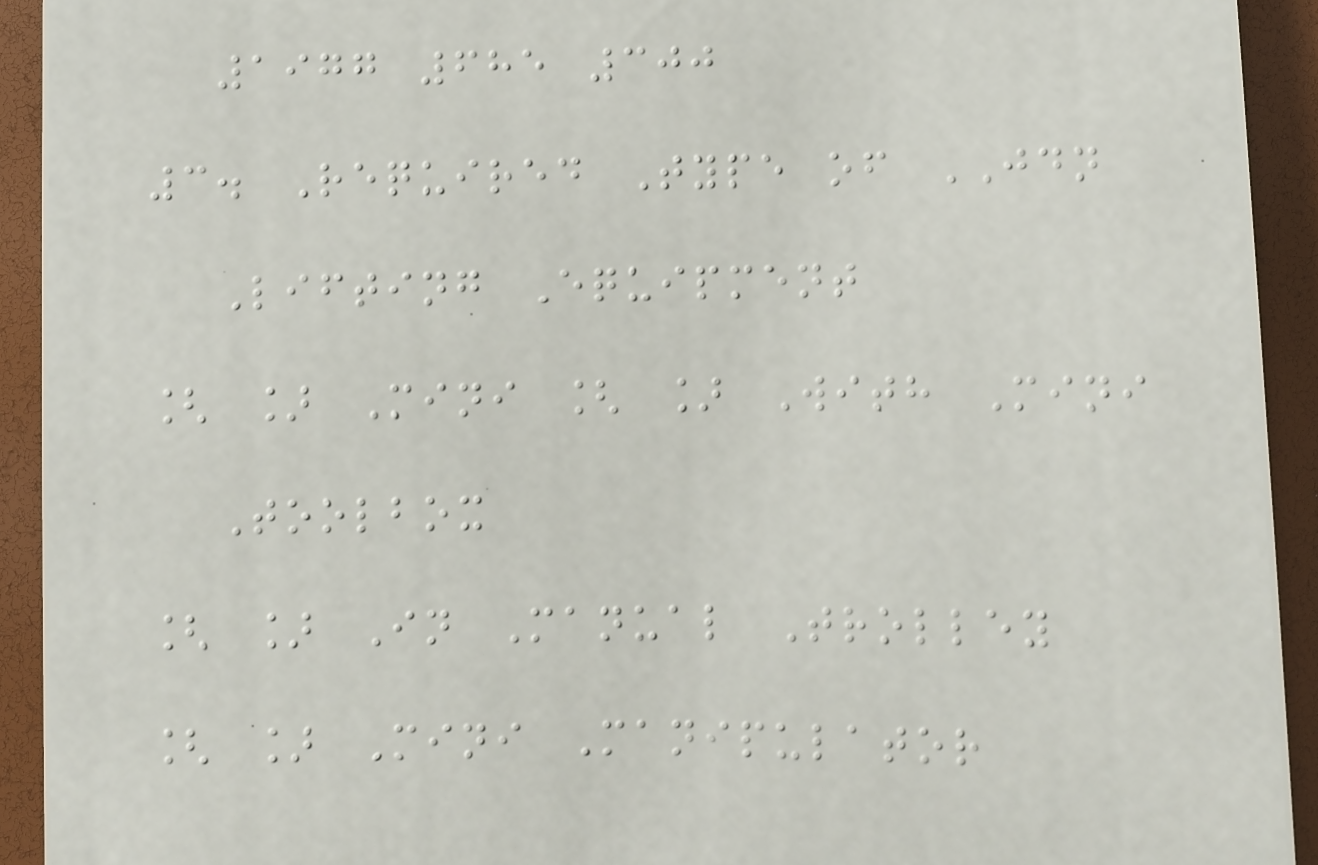1977 685 300
3. Required Type of JDN
Lifting Equipment
[ ] Mini [ ] With Mini
Toolbox
[ ] In Manual Trolley
[ ] Mini Manipulator
